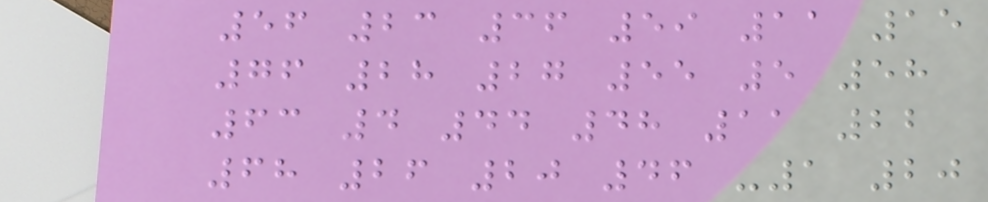56 23 36 59 11 15
76 28 27 55 5 58
63 4 44 48 11 22
68 26 20 46 -1 20
